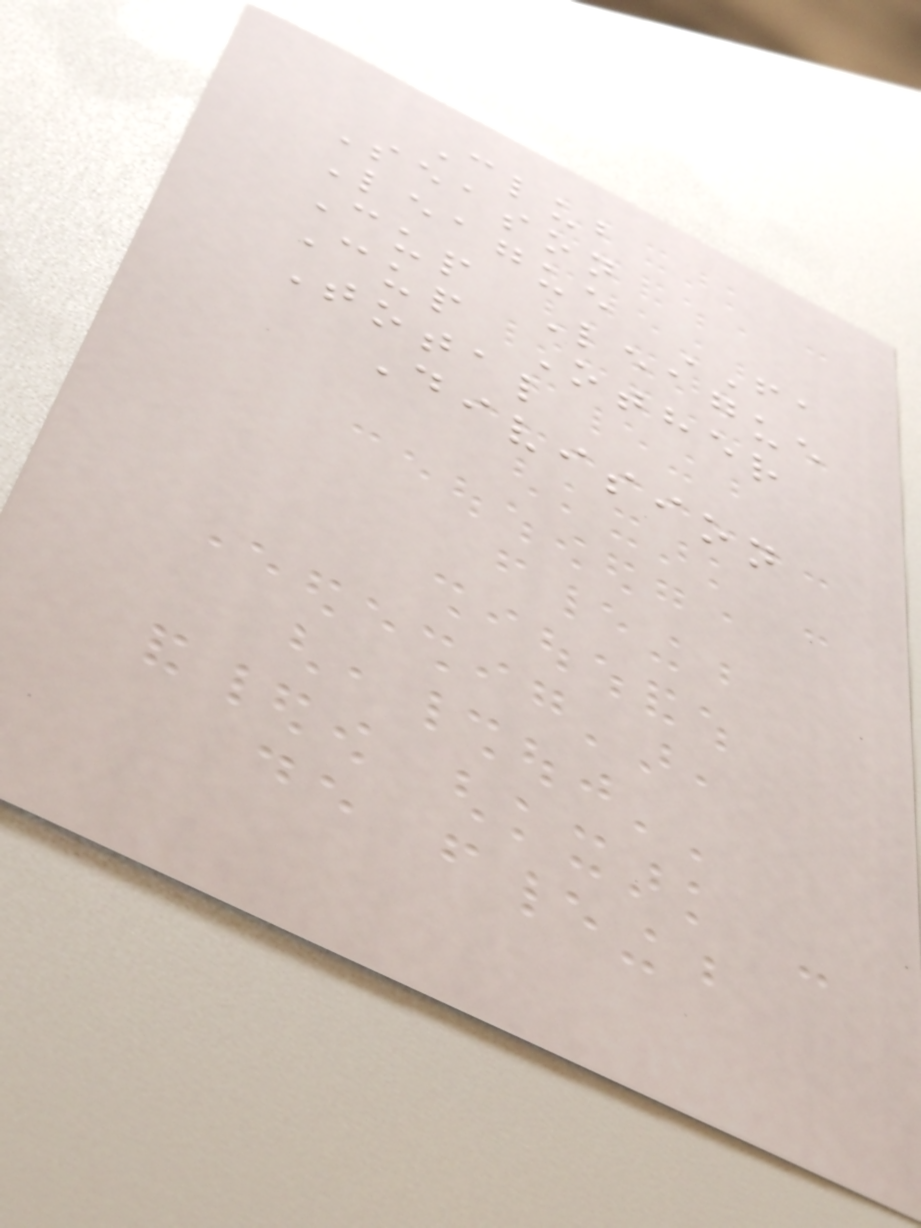Club
Season
League FA
Cup League
Cup Other
Total
Division
